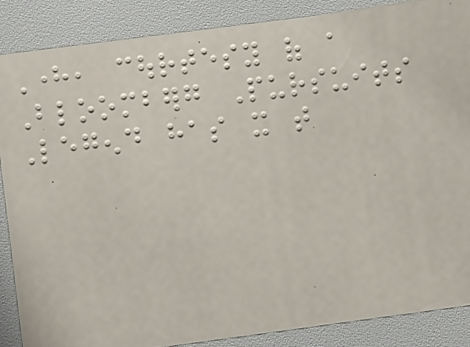Here, courtesy of a
Bloomberg Pursuits
Legend has it that
